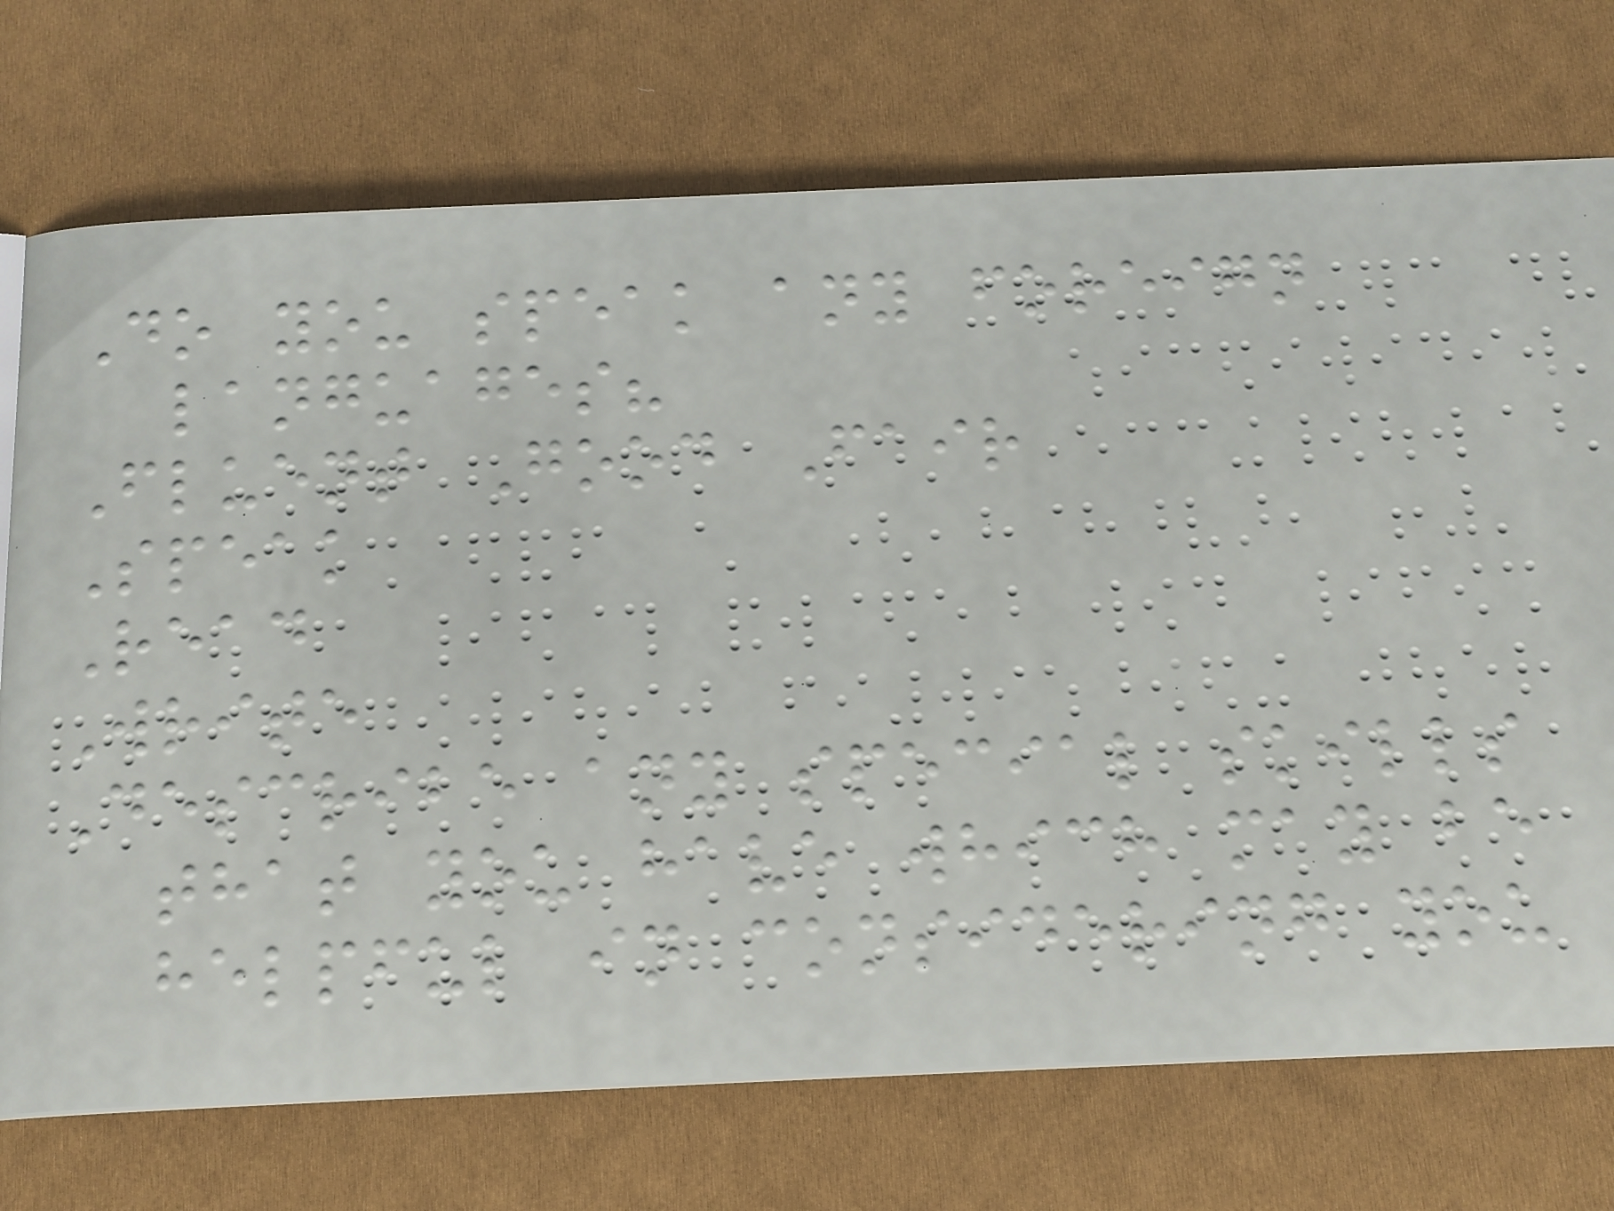Do you speak any foreign
languages?
Fluent Good Fair
Speak
Read
Write
Describe any special skills
that you have which may be
helpful in considering you
